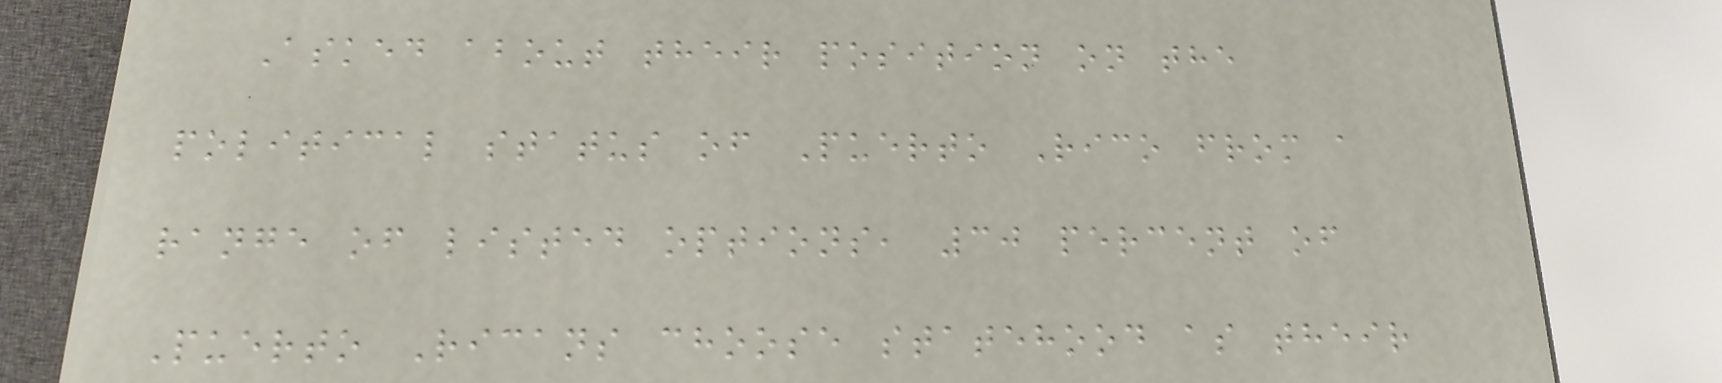Asked about their position on the
political status of Puerto Rico from a
range of listed options, 30 percent of
Puerto Ricans choose statehood as their
